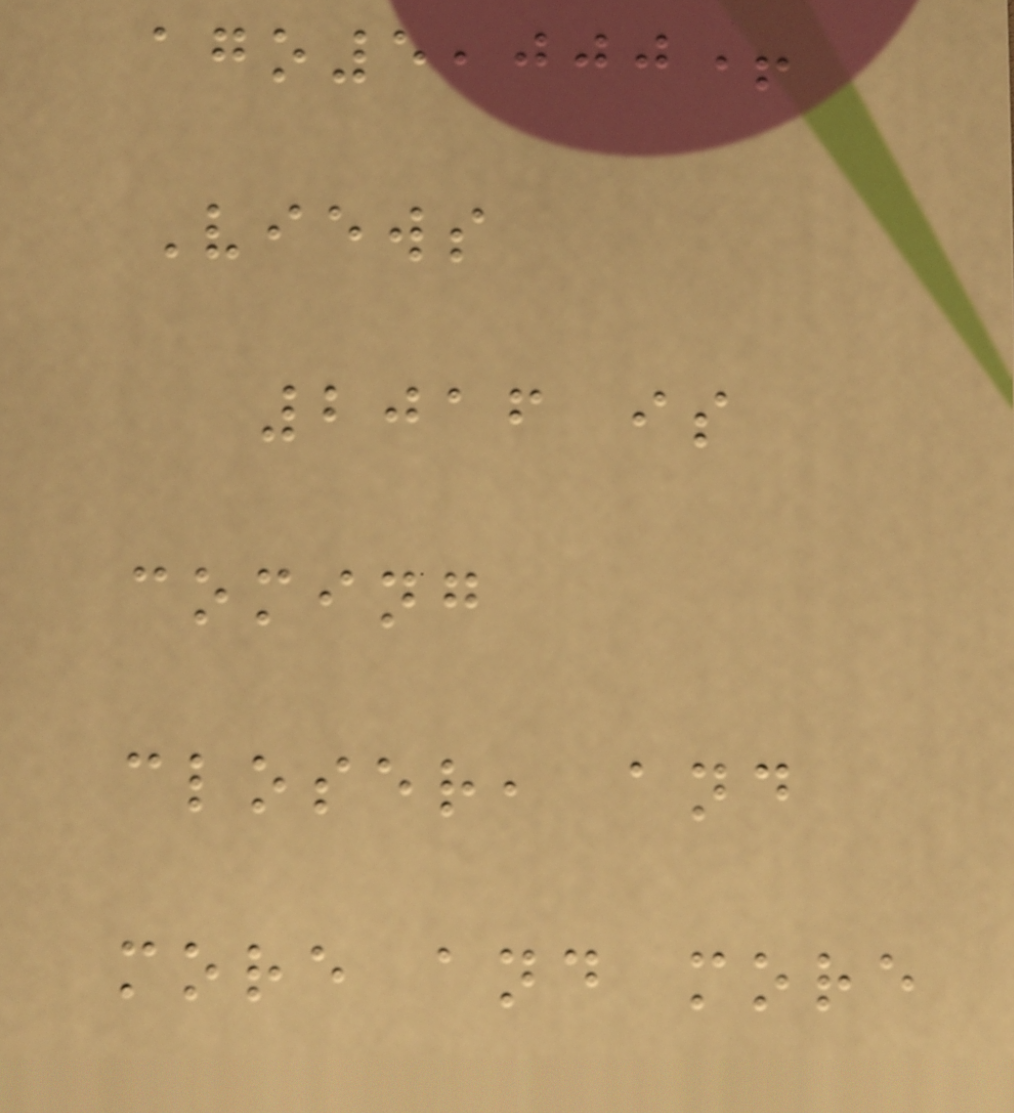ago5,000+
Views
2016 is
coming
closer, and
more and more
